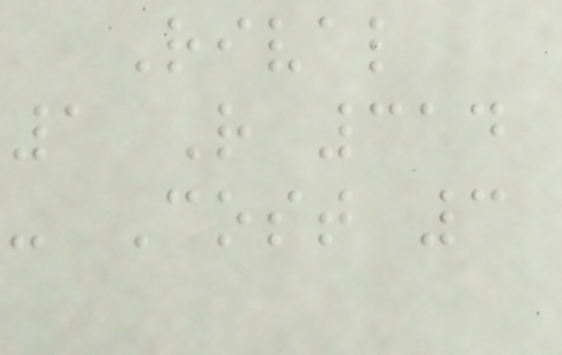Rival
1 R 314
- Cost 3
